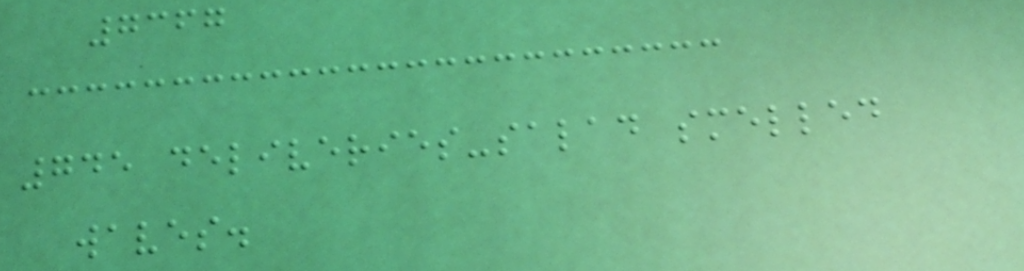7367
745 deliveries-salad smelled
waves.
